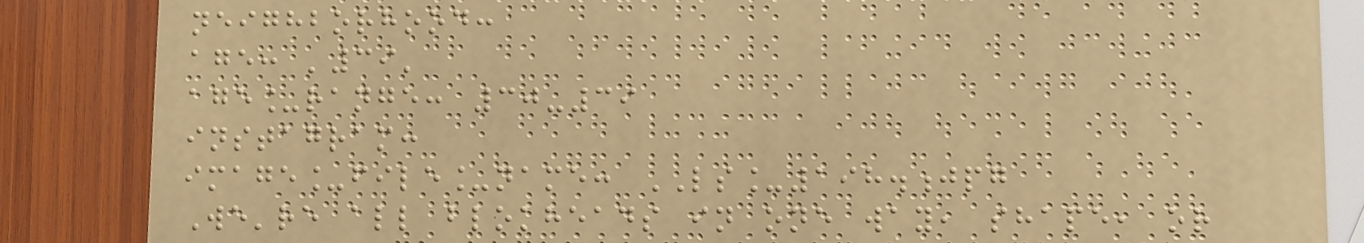neighborhood:
age: '39'
age_range: 30-39
instagram:
image_file_name: LS_198.jpg
We're all blokheads in one way, shape, or
